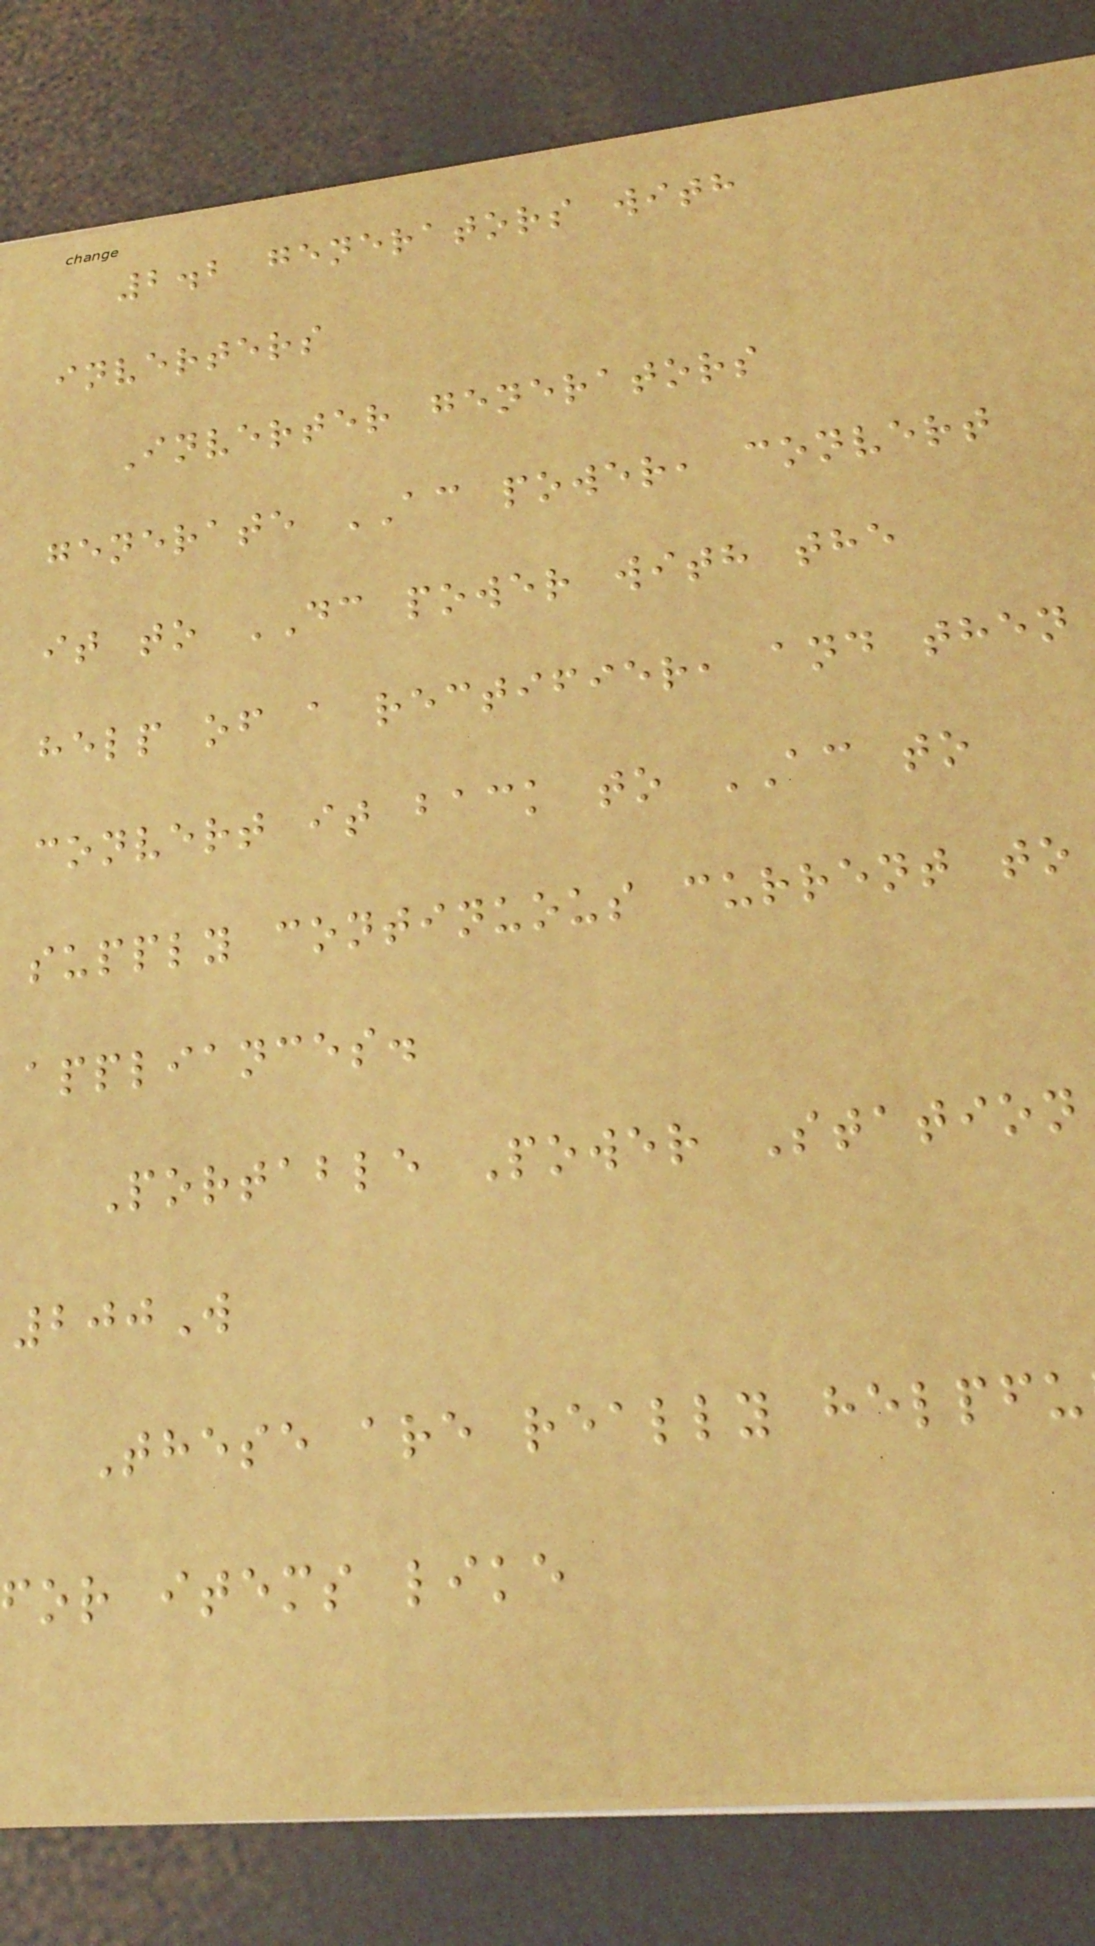2.2 generators with
inverters
Inverter generators
generate AC power, convert
it to DC power with the
help of a rectifier, and then
convert it back to AC to
supply continuous current to
appliances.
Portable Power Station
200W
These are really helpfu
for items like
